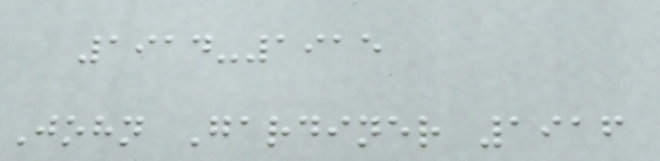1914-1915
John Gardiner 1916
